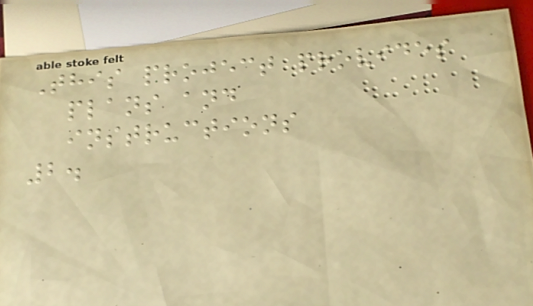This project provides
plans and
instructions
2.
